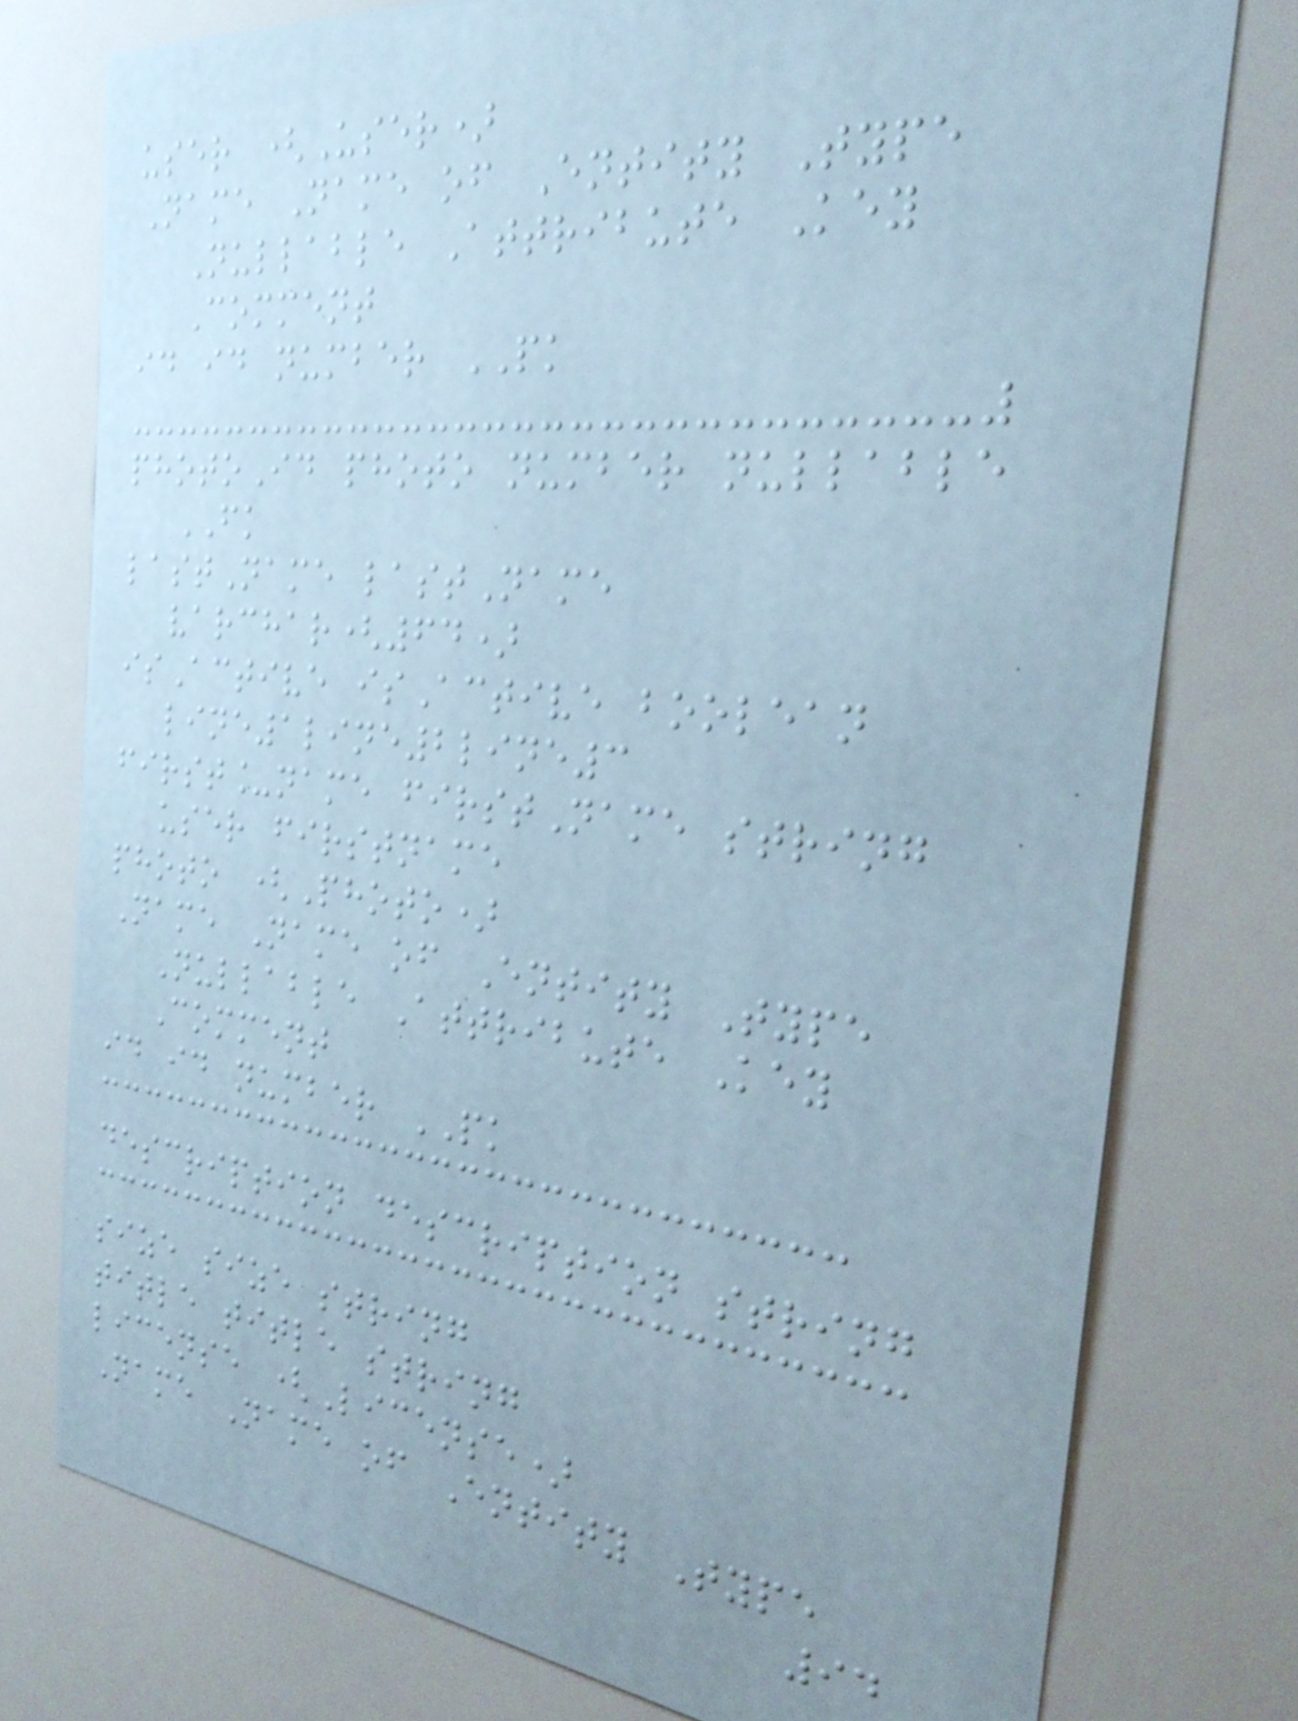user (User)
Name Name of Entity Type
Nullable Attribute Key
Comment
id id number PK
photoId photo number nullable
FK
lastName lastName
varchar(64)
isActive isActive boolean
line1line2line3
first_name firstName string
user firstname
photo (Photo)
Name Name of Entity Type
Nullable Attribute Key
Comment
id id number PK
description description string
size size string
title title string
license (License)
Name Name of Entity Type
94
